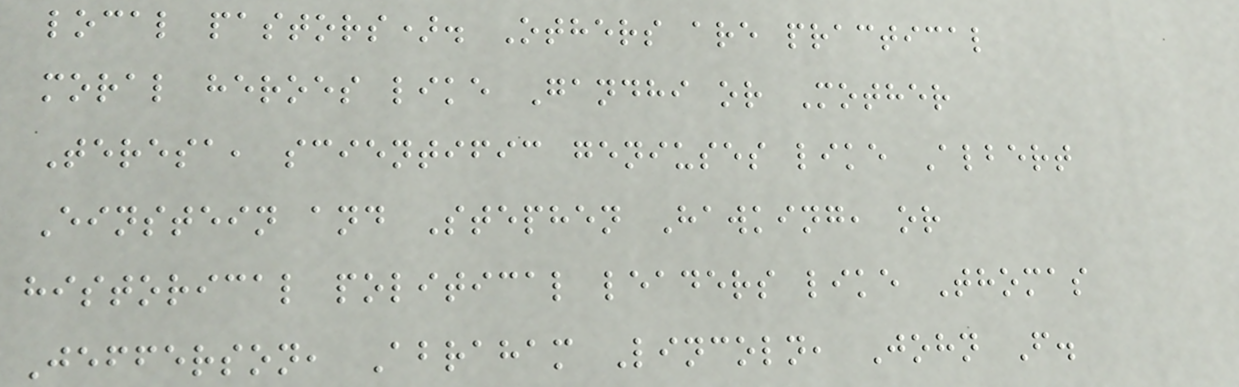local pastors). Others are practical
moral heroes like Gandhi or Mother
Teresa, scientific geniuses like Albert
Einstein and Stephen Hawking, or
historical political leaders like Thomas
Jefferson, Abraham Lincoln, John F.
